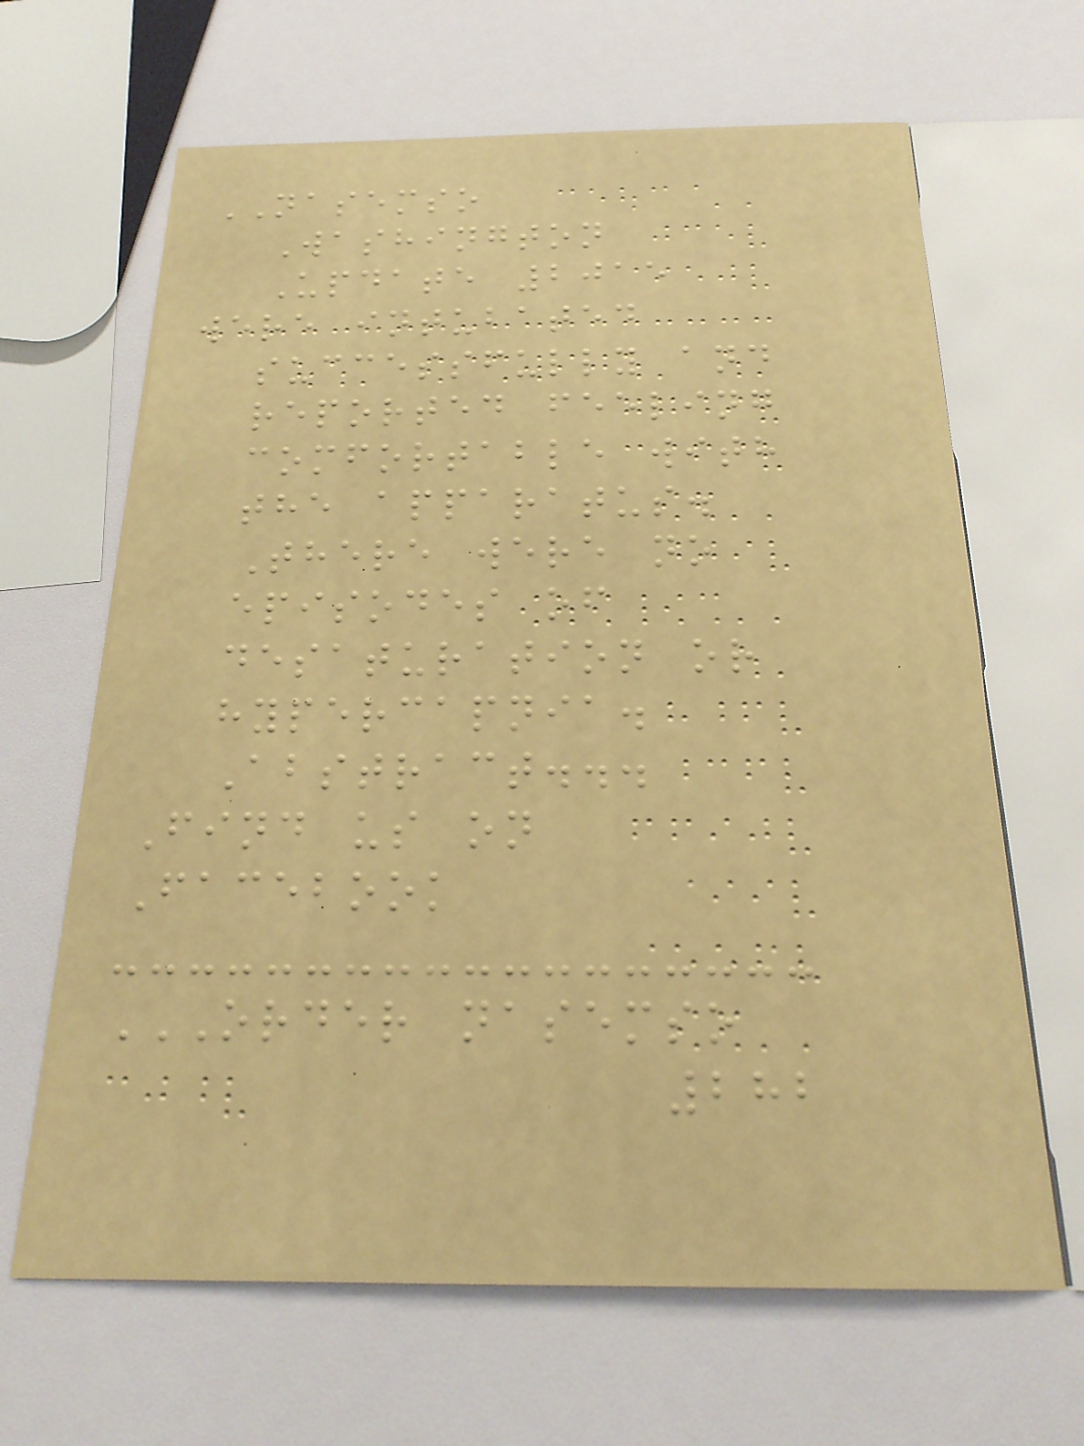NASEMSO
Washington
Update 2015
were intubated
successfully and
reported feeling
comfortable with
the apparatus.
There were no
episodes of
desaturation or
hypercapnia.
Abstract...
Find us on
Facebook
ORDER NASEMSO
282
